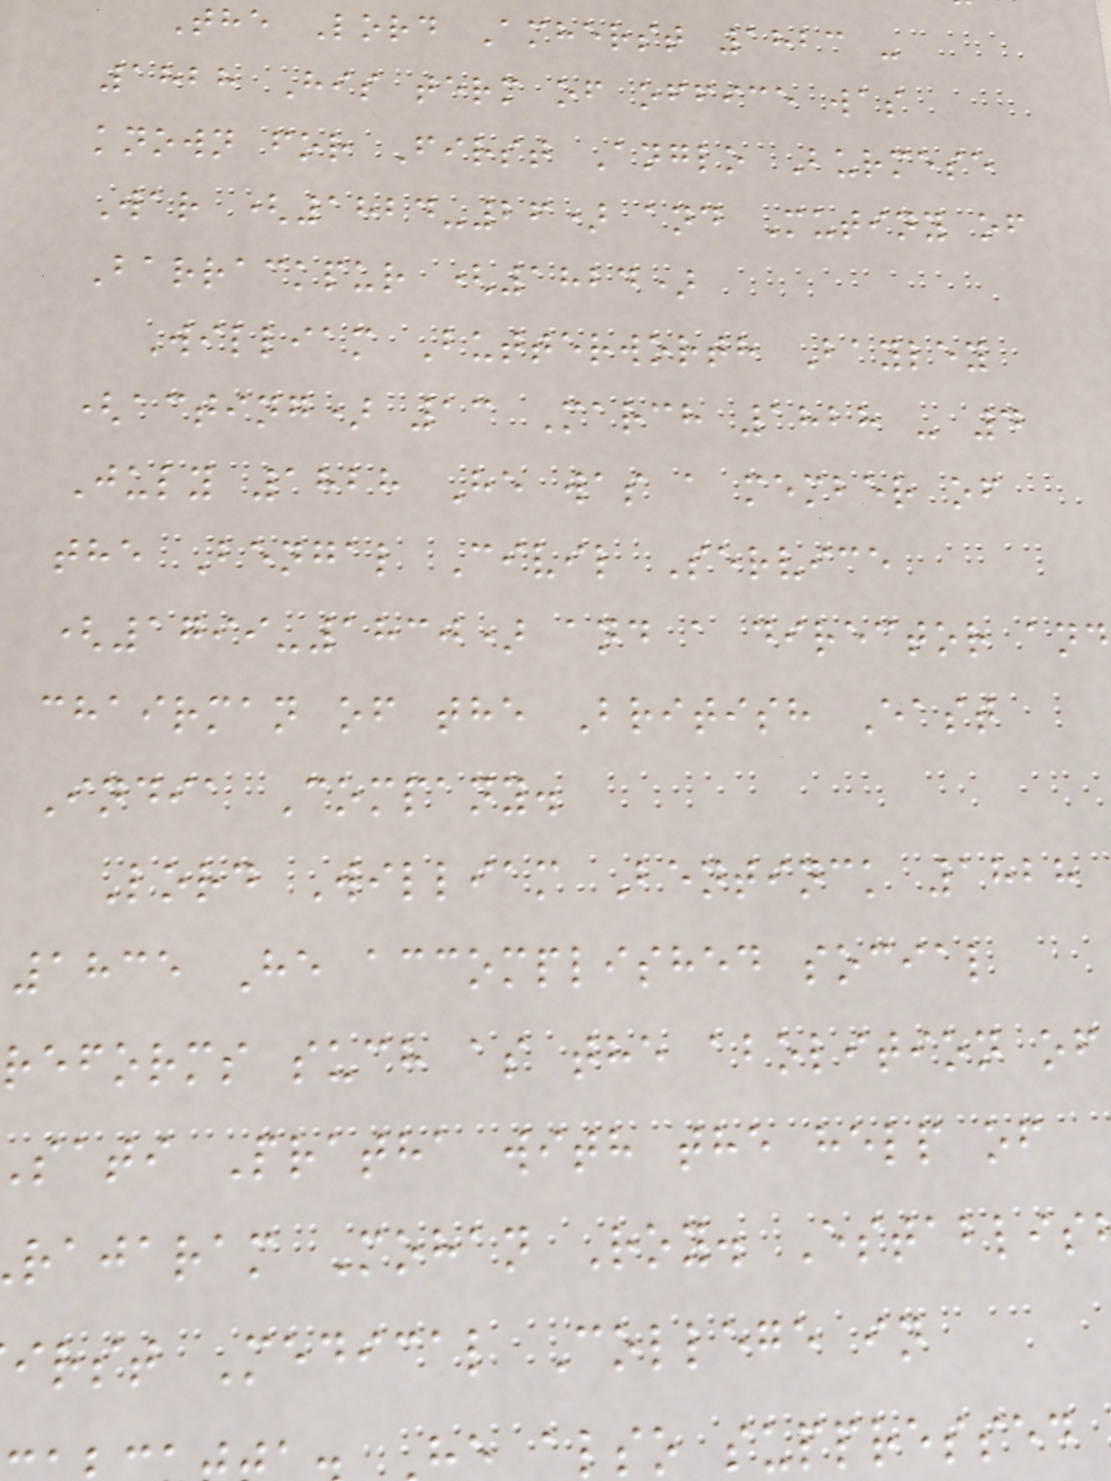The Lord Amherst 1823 -
1828 His term of office was
known for First Anglo Burmese
War (1824-26) and Mutiny of
Barrackpur (1824)
William Butterworth Bayley
(acting) 13 March 1828 - 4
July 1828 He was a member of
the Bengal Civil Service
(1799-1830) and a director and
chairman of the British East
India Company.
Lord William Bentinck 1828
1835 He accomplished social
reforms such as the abolition of
sati Pratha with the help of
rajaram Mohan Roy. Establis
irst Medical College in
also suppressed
